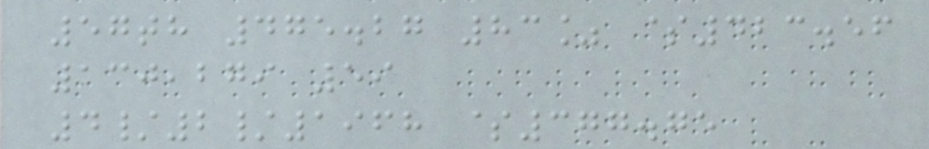57th 475.27 83% $423.56
130,279 59
4/2/1968 $377.75
